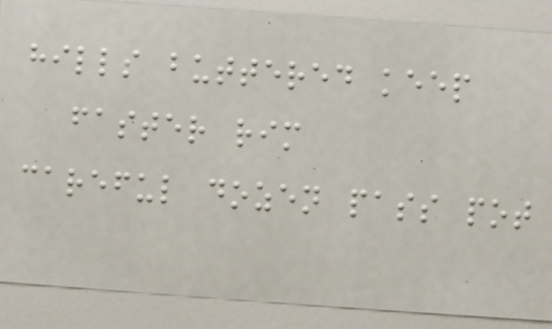hills buttered keep
faster rim
careful dozen pass pot
